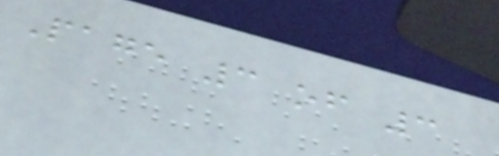Page 3 of 3
